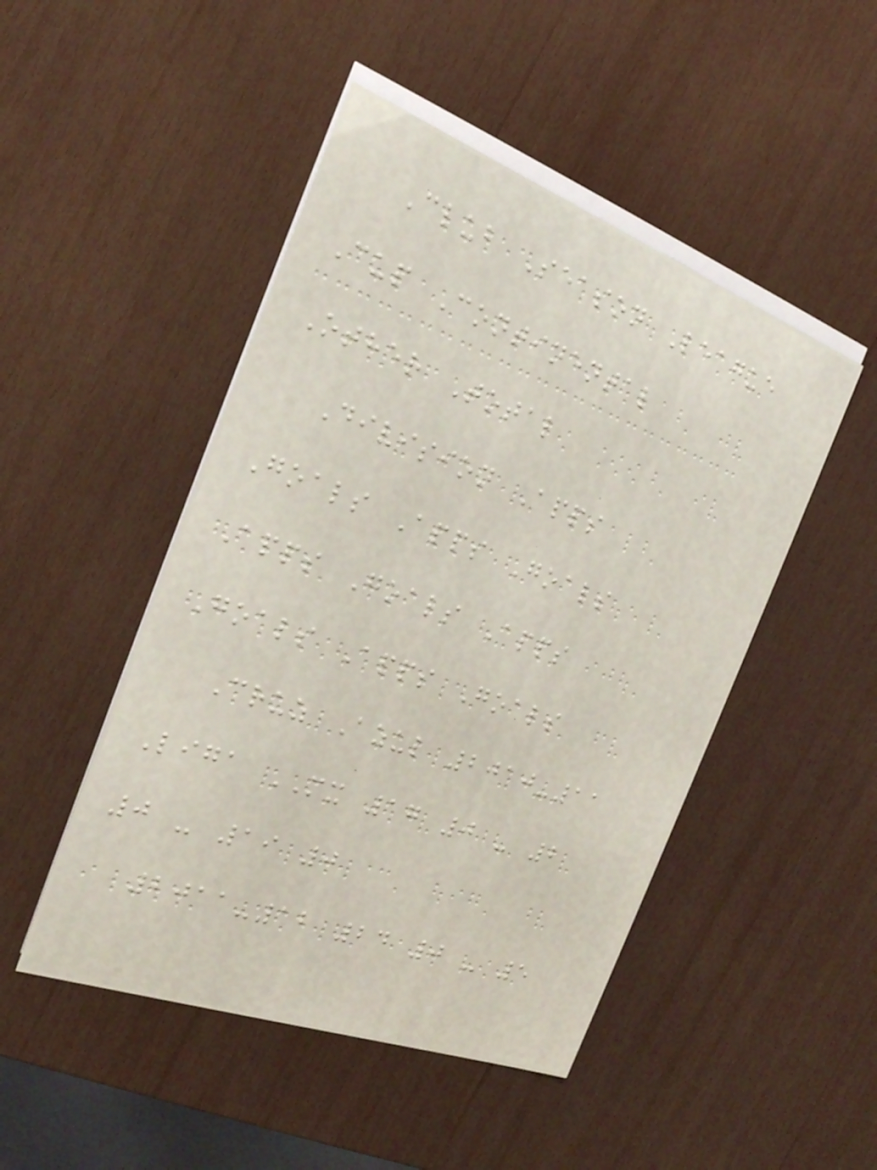Club Season League
Cup Continental
Other Total
Division Apps
Goals Apps Goals
Apps Goals Apps
Goals Apps Goals
Cruz Azul 2010-11
Liga MX 17 0 - 2
0 - 19 0
2011-12 24 0 - 5
